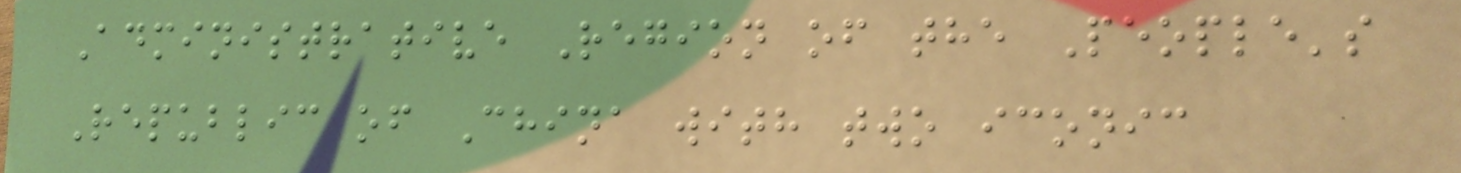Administrative Region of the People's
Republic of China with two iconic
